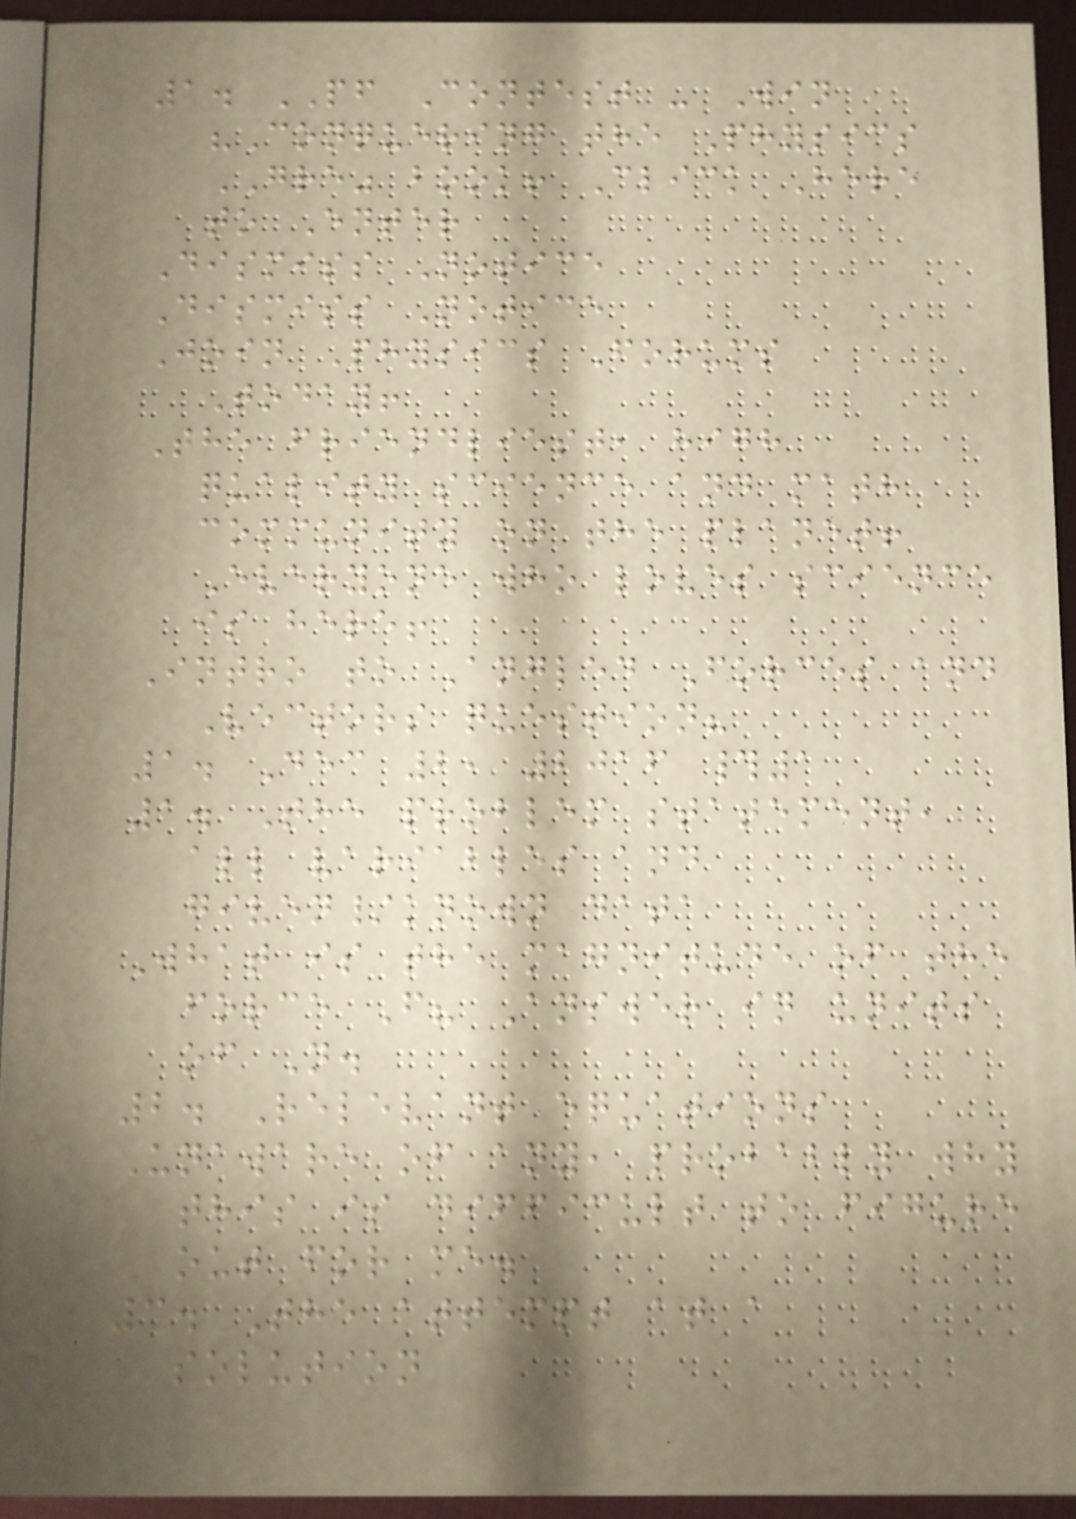1. PF Contest - Win
"Conquering the Physics
GRE" book! Click Here
to Enter
Dismiss Notice
Dismiss Notice
Join Physics Forums
Today!
The friendliest, high
quality science and math
community on the planet!
Everyone who loves science
is here!
Intro to Angled Forces and
Vectors question?
1. Dec 2, 2016 #1
1. The problem statement,
all variables and
given/known data
What is the magnitude of the
force F? Answer in units
of N.
2. Relevant equations
Unaware of any, probably why
this is difficult to figure
out for me.
3. The attempt at a
solution
